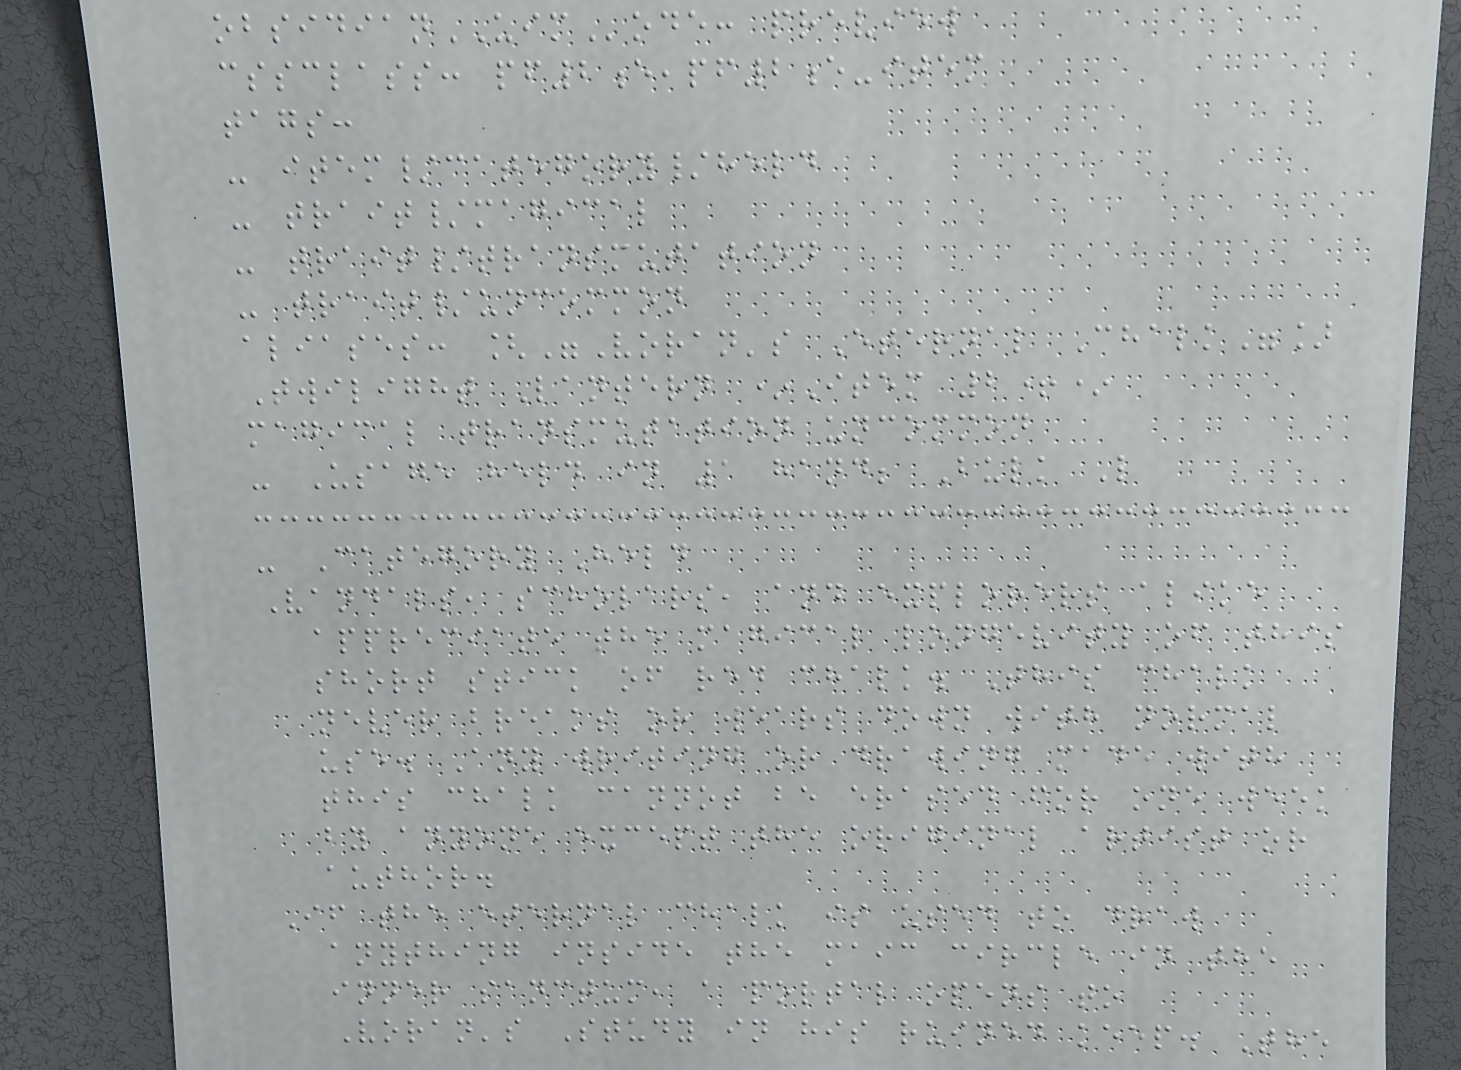obsidianUIMode: preview
cssclass: pf2e,pf2e-item
tags:
- item/category/held
- trait/magical
- trait/transmutation
- trait/uncommon
aliases: ["Voran's Eternal Chalk"]
Twilight Lantern *Item 2+*
magical transmutation uncommon
- Usage held in 1 hand; Bulk L
- Category Held
Vandals, scholars, and explorers alike
appreciate the magical longevity of this
short stick of red chalk. This chalk
never breaks or wears down with normal
use. Any writing or drawing made with
this chalk cannot be erased for one week
by anyone except the original artist or
author.
If the eternal chalk is used to draw
anything inside the maic circle in the
inner sanctum, a portal opens to
Voran's Study in his ruined keep. The
